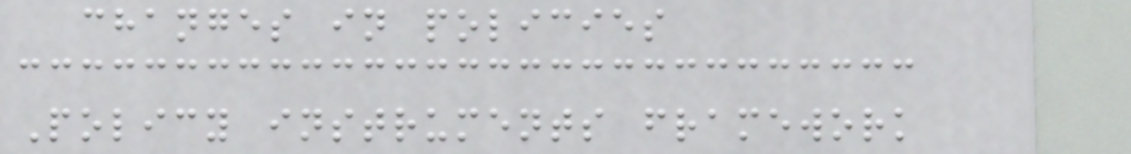changes in policies
Policy instruments framework
